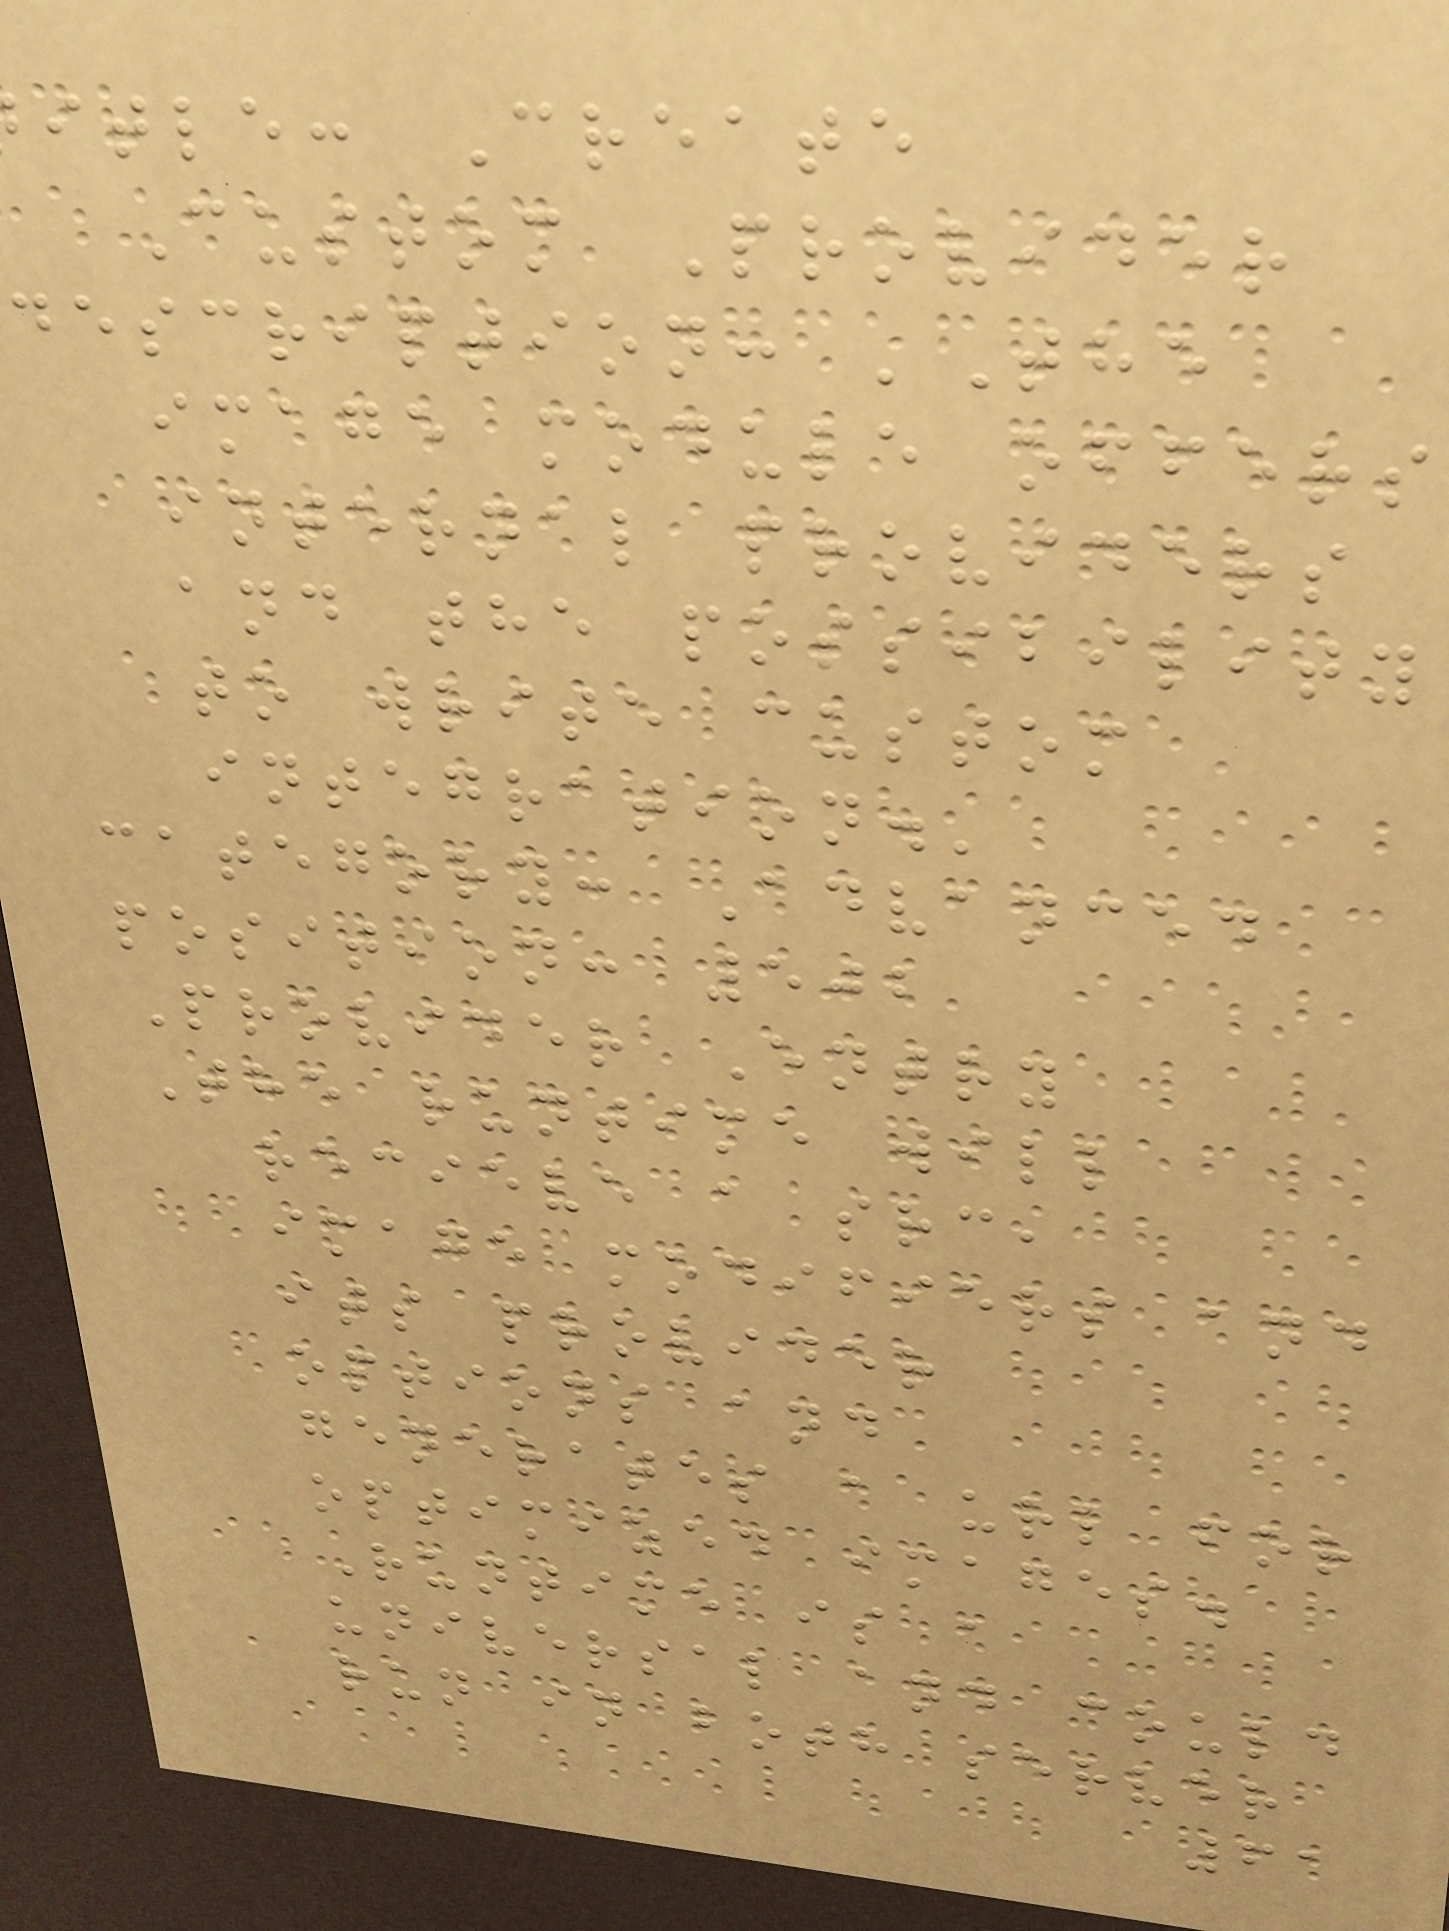itle: Create
Custom Provider
description: 'The
image module offers
internal providers
and the possibility
to write custom
integration.'
category: Advanced
position: 502
Provider Entry
The runtime will
recieve a src,
image modifiers and
its provider
options and
generates a url for
optimized images.
Runtime is a
universal and could
run in both server
61
